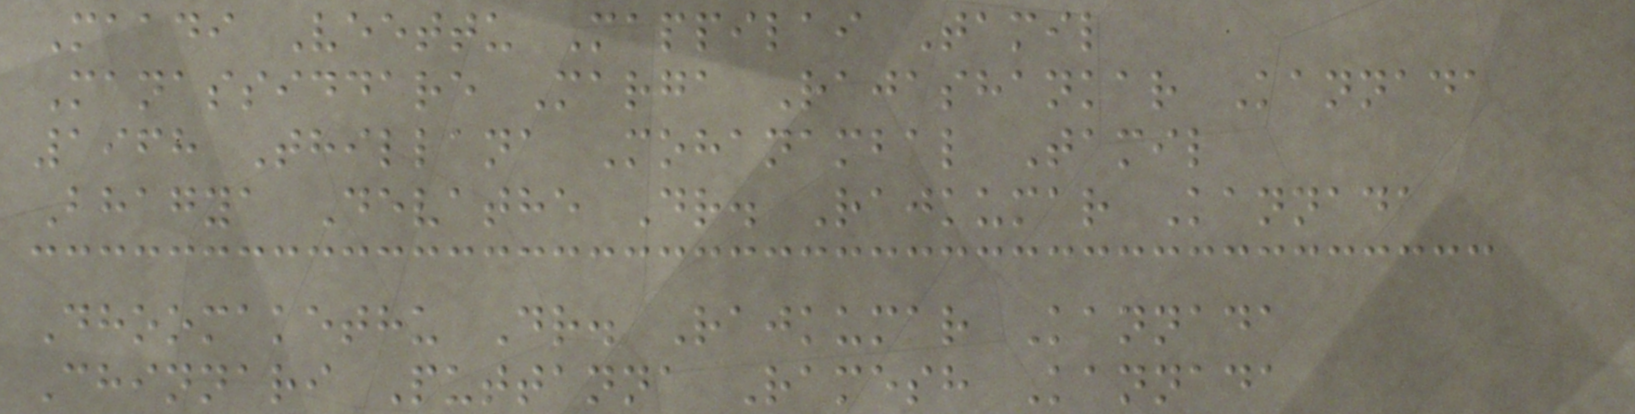Maadi Veettu Mappilai Tamil
Manassiddare Marga Rajashankar Kannada
1968 Thillana Mohanambal Tamil
Bhagya Devathe Dr. Rajkumar Kannada
Dhoomakethu Dr. Rajkumar Kannada
Chinnari Puttanna Ramesh Kannada
